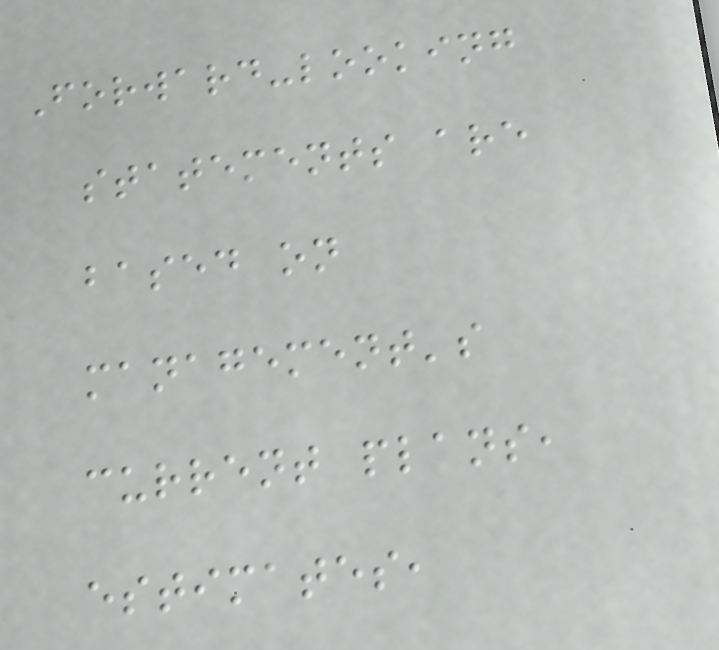Forward-looking
statements are
based on
management's
current plans,
estimates,
